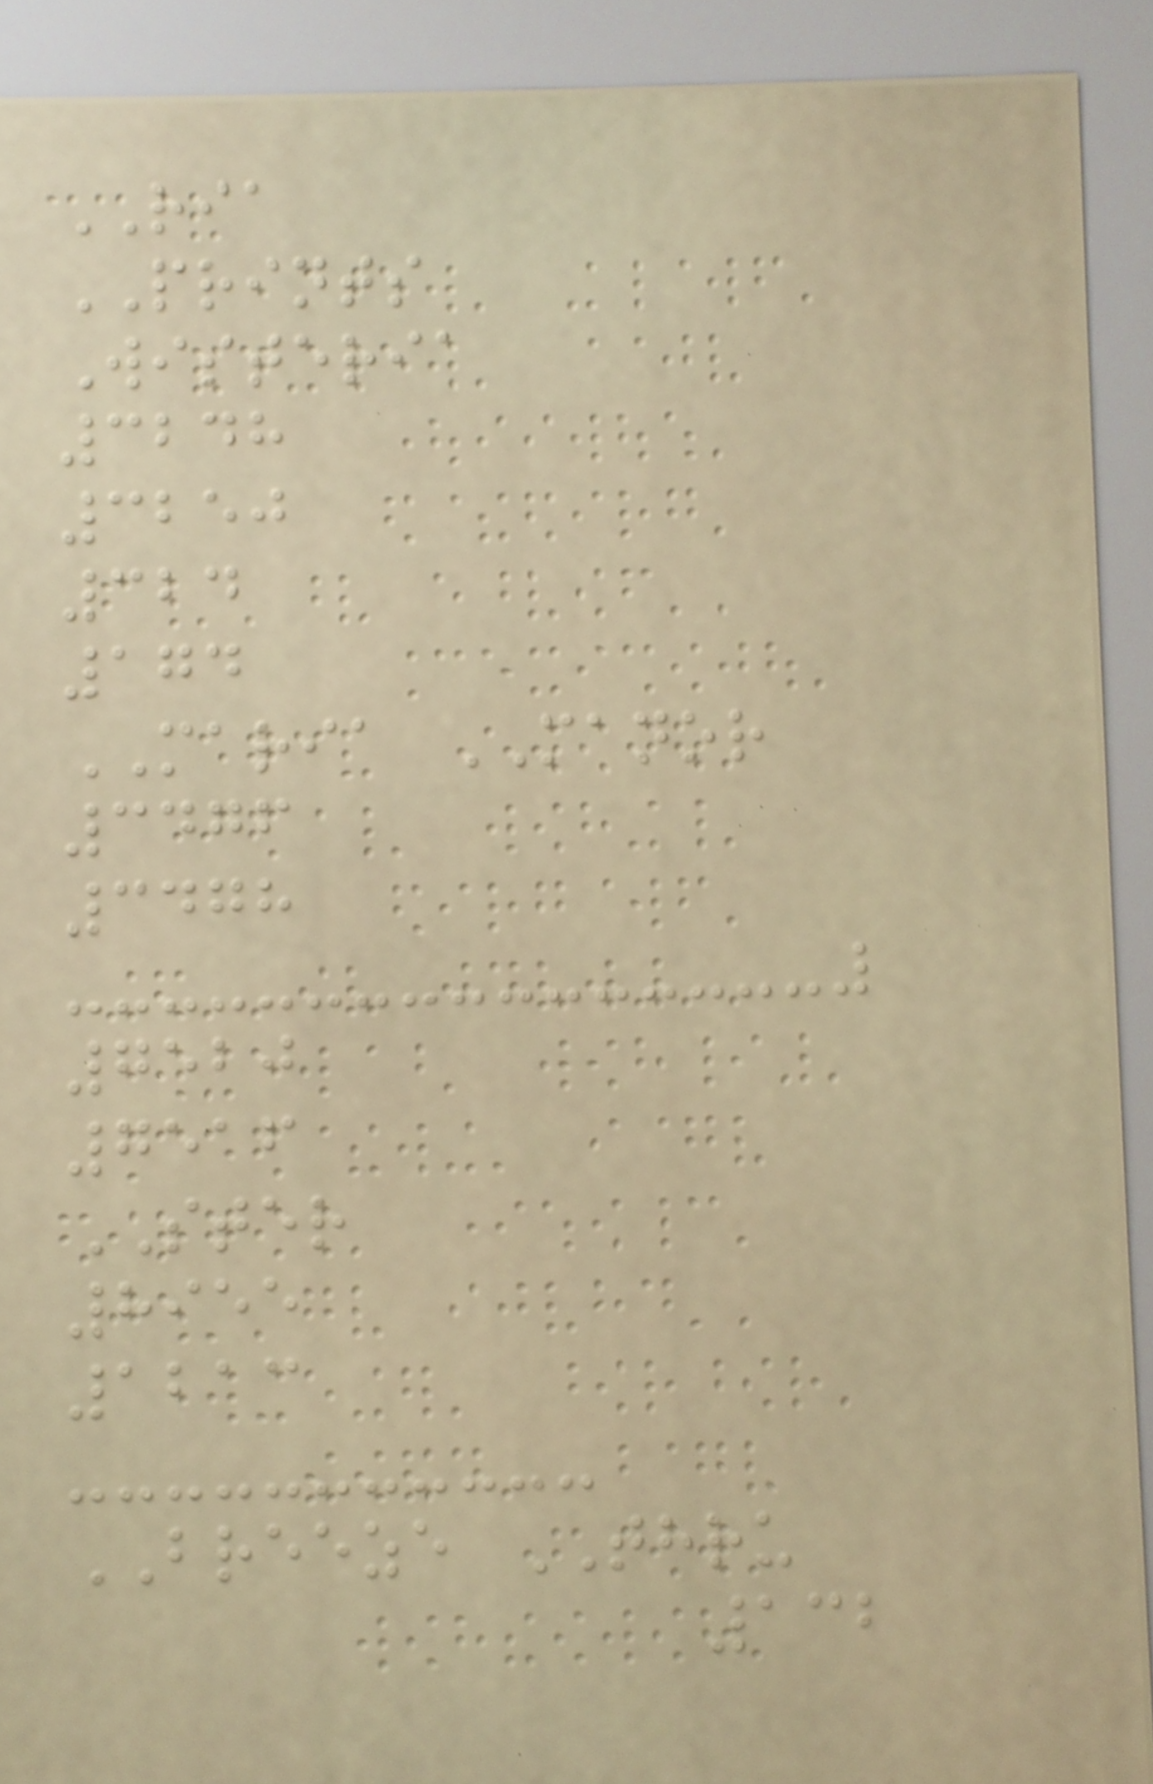RIA
PRINTS
Wisteria
3248
3250
324
174
MARIA MANOR
3476
3478
7520
7516
STER
8955
1213
BREEZE THRU
132
